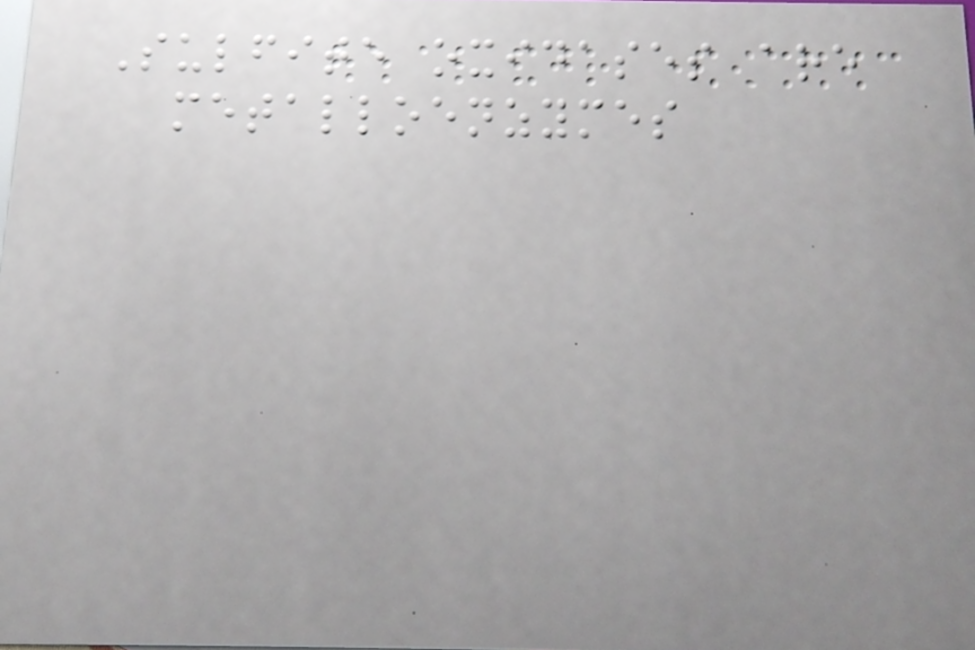Sulfite oxidases are
metalloenzymes
